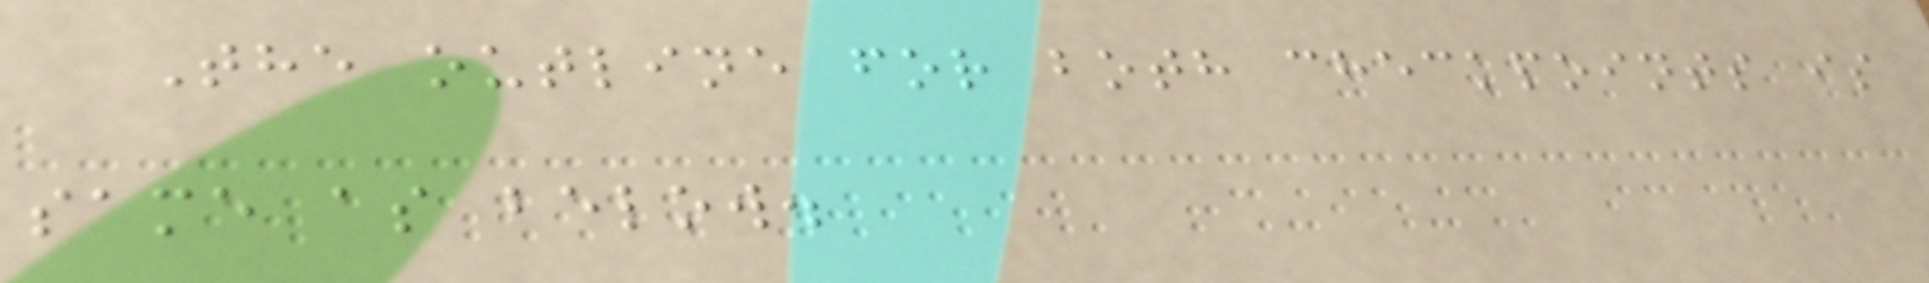The outline for both checkpoints is
same as below.
